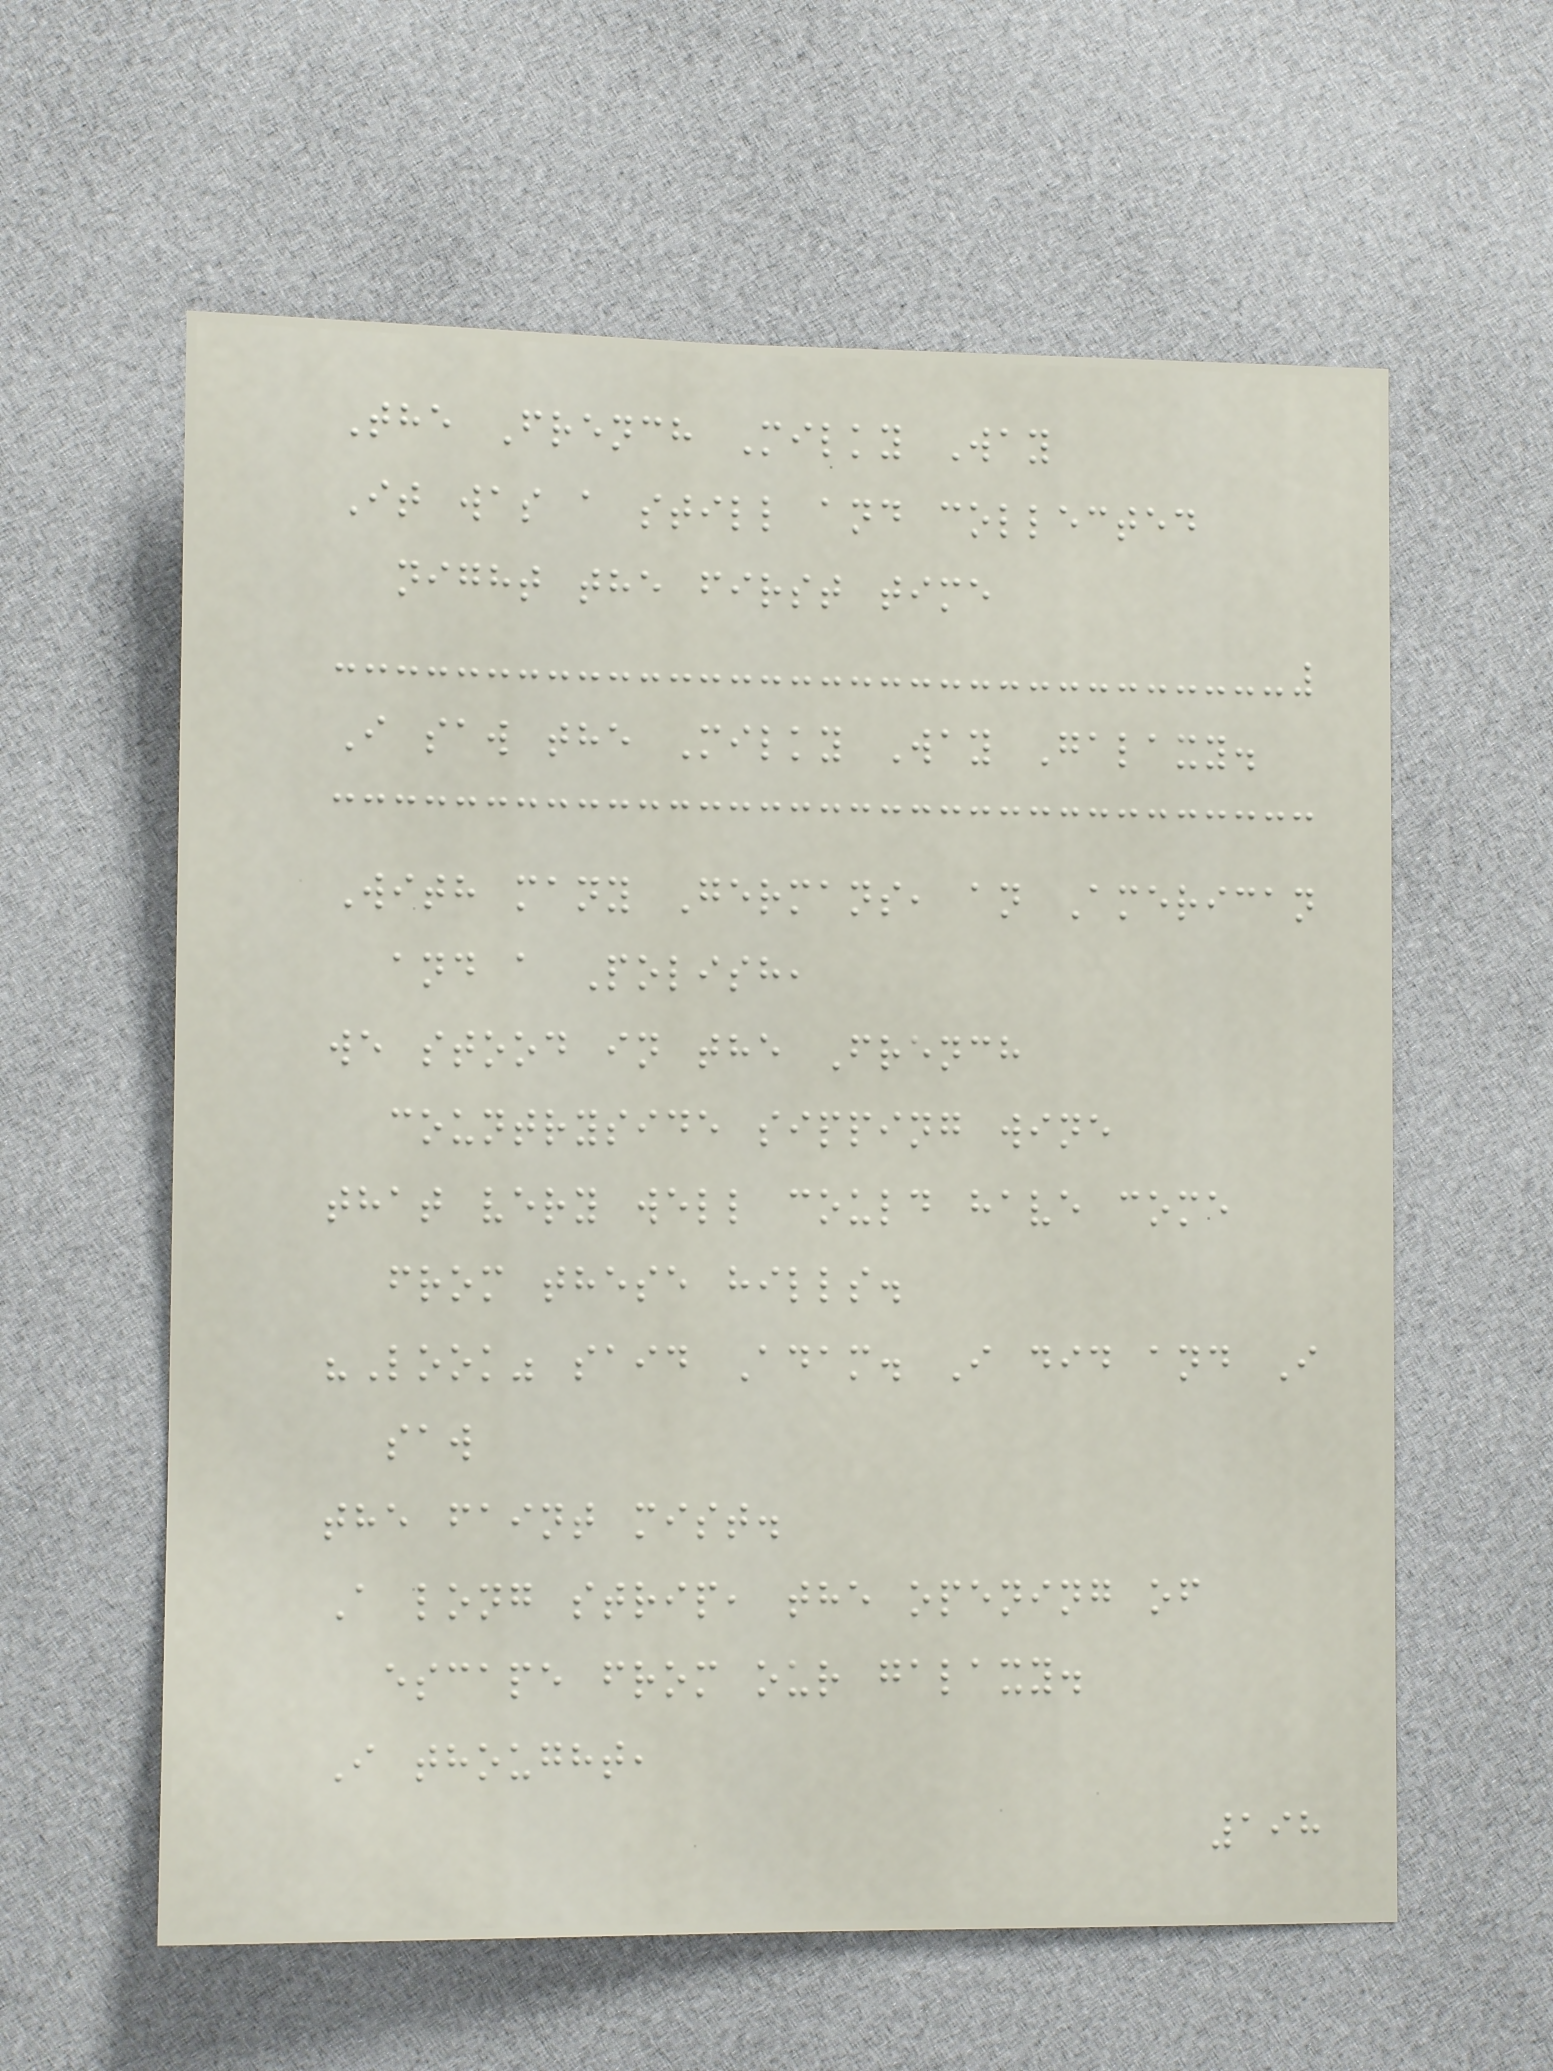The French Milky Way
It was a still and collected
night the first time
I saw the Milky Way Galaxy.
With many Germans, an American
and a Polish,
we stood in the French
countryside sipping wine
that very well could have come
from these hills.
"Look" said Adam. I did and I
saw
the faint mist.
A long strip, the opening of
escape from our galaxy.
I thought,
198
